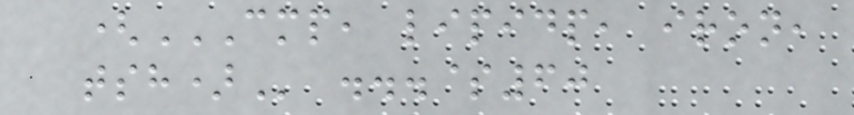(CMP, LIPIDP, IRON,
TSH) ...$60
